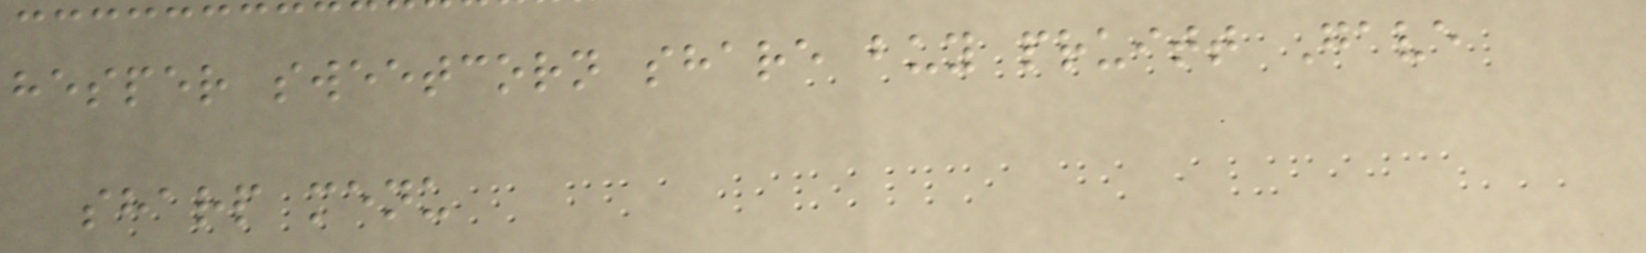hesper sweetcorn share buy pruitt Gave
sharp menu
